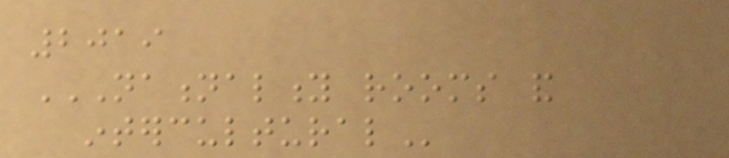2019
NATIONALITY ROOMS AND
INTERCULTURAL
